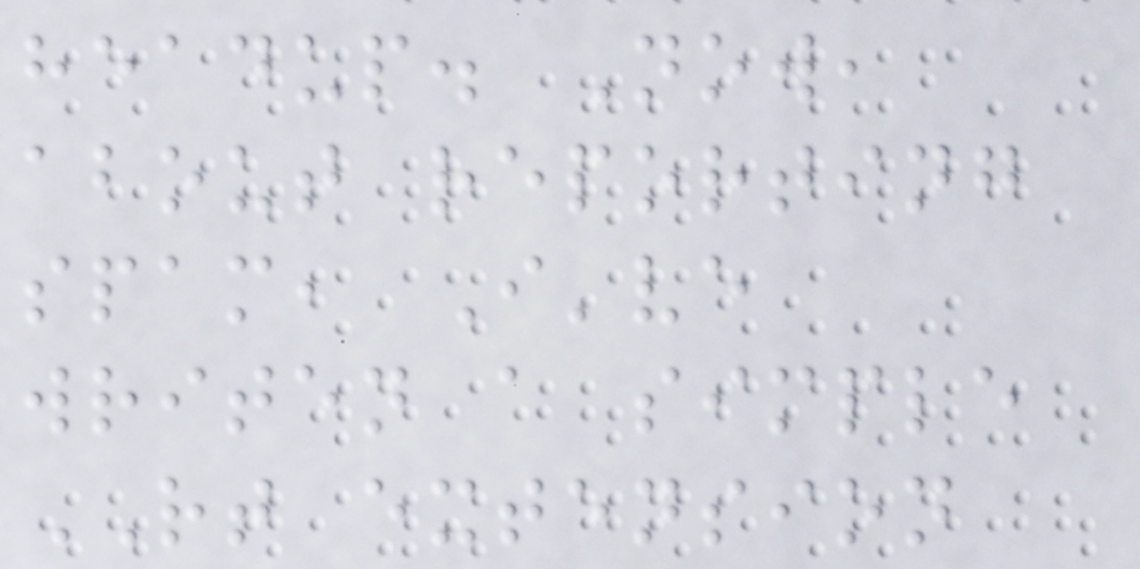headup. Now,
about reporting
spam, I've
writen a simple
RT extension
